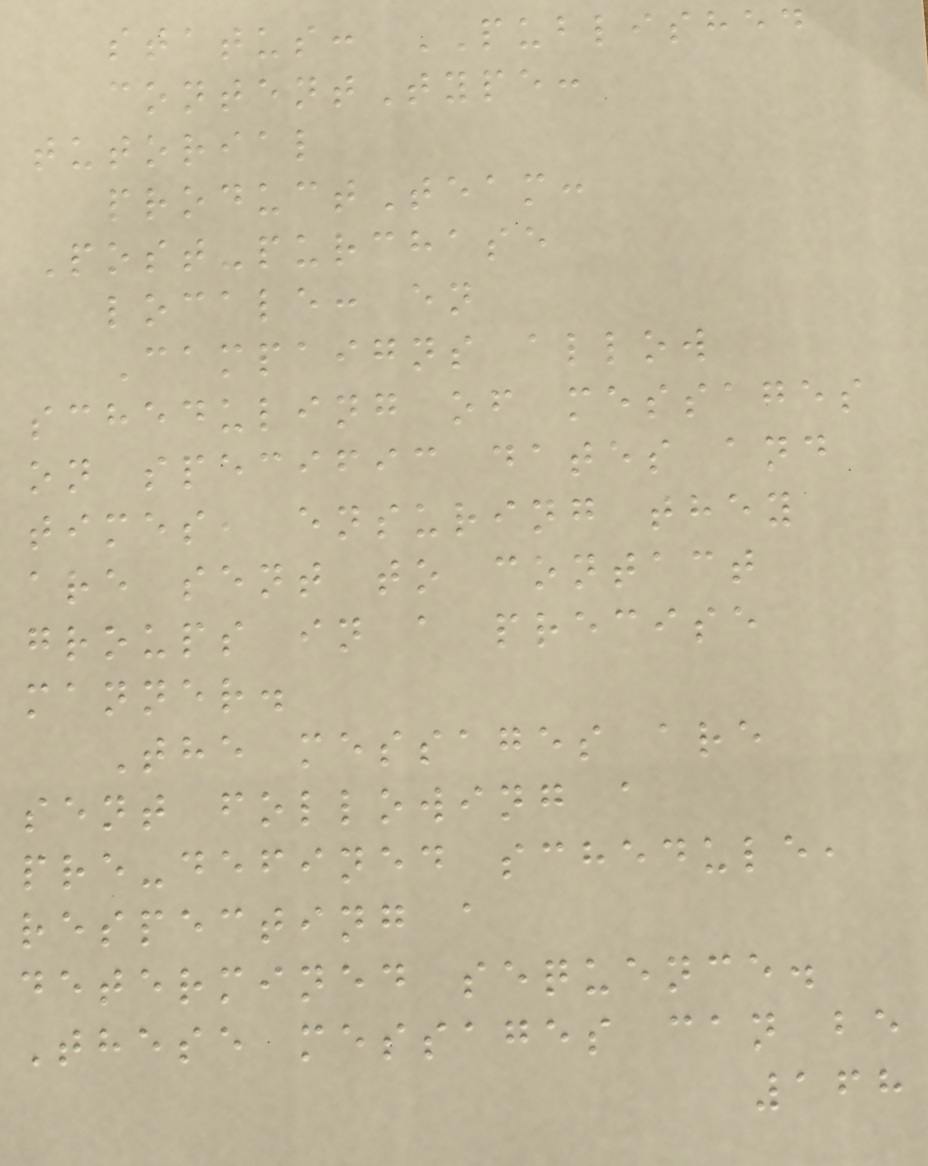status: PUBLISHED
contentType:
tutorial
productTeam:
Post-purchase
locale: en
Campaigns allow
scheduling of messages
on specific dates and
times, ensuring they
are sent to contact
groups in a precise
manner.
The messages are
sent following a
pre-defined schedule,
respecting a
determined sequence.
These messages can be
168
